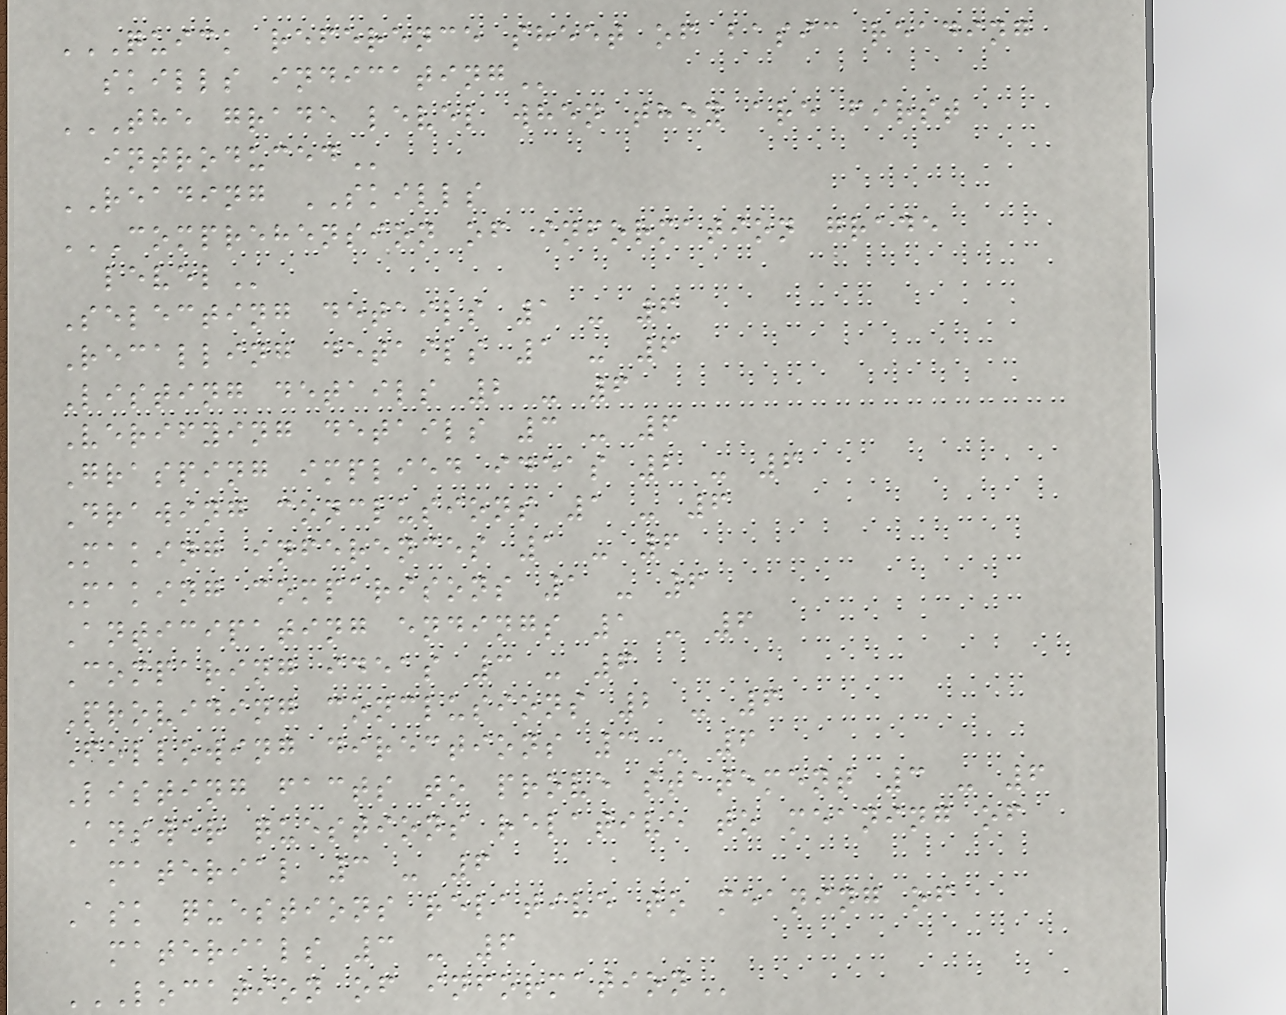QUICK REFERENCE SHEET OF BASIC READING
SKILLS INDICATING
THE GRADE LEVEL WHEN THEY ARE FIRST
INTRODUCED
READING SKILLS
COMPREHENSION OF INFORMATION GRADE
LEVEL
Selecting details 1 - 6
Recalling details 1 - 6
Listing details 2 - 6
Verifying details 3 - 6
Grasping implied ideas 2 - 6
Drawing conclusions 1 - 6
Making inferences 1 - 6
Making comparisons 1 - 6
Anticipating endings 1 - 6
Comparing ideas 3 - 6
Providing conclusions 2 - 6
Following directions 3 - 6
Listing facts to prove statement 3 - 6
Answer questions relative to meaning of
material 3 - 6
Ask questions relative to meaning of
materials 3 - 6
LOCATION OF INFORMATION
